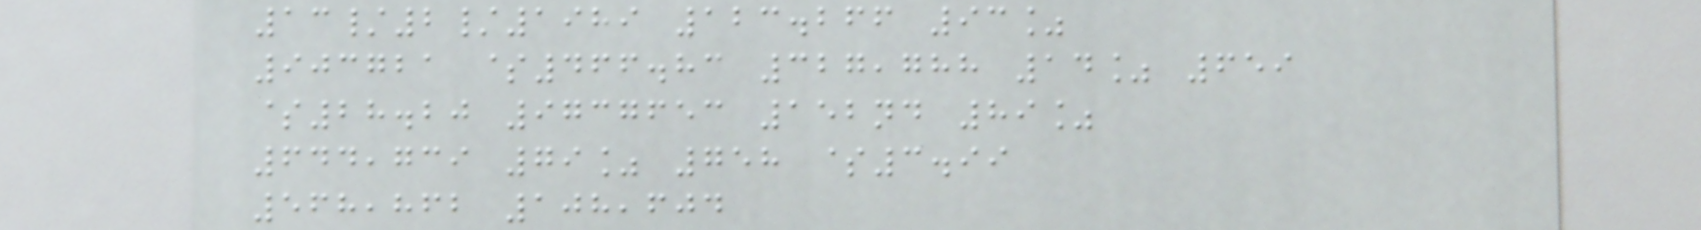13/2/1989 123.266 93%
903721 $466.83 327,788 14% 659
$28.20 9737653 152nd 89%
644,739 79% 758 $3.99
568,862 108,604
